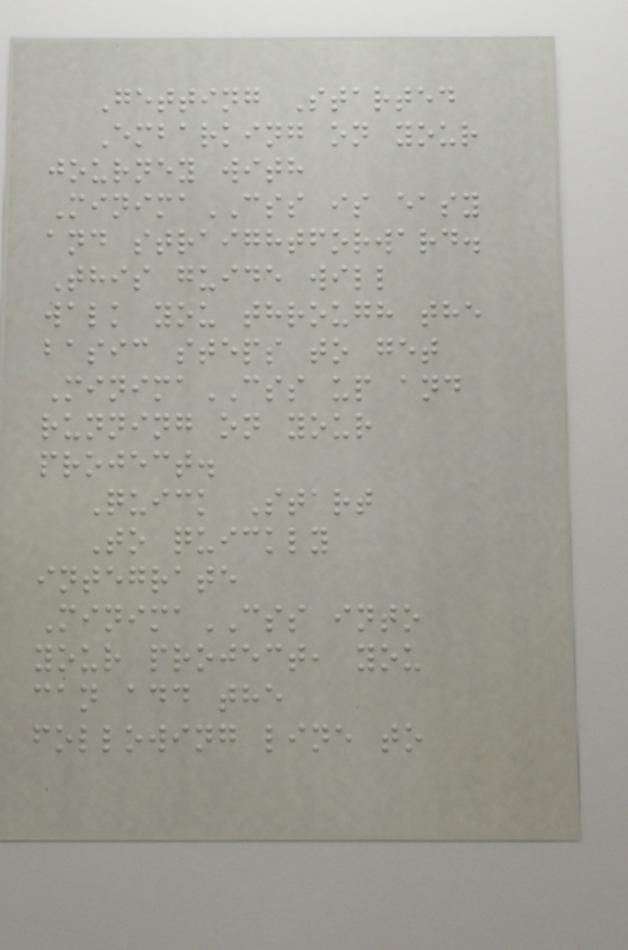Getting Started
Embarking on your
journey with
MinimaCSS is easy
and straightforward.
This guide will
walk you through the
basic steps to get
MinimaCSS up and
running on your
project.
Quick Start
To quickly
integrate
MinimaCSS into
your project, you
can add the
following line to
